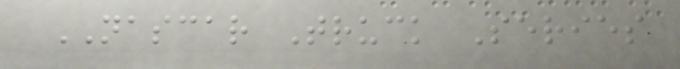NASCAR Truck Series
